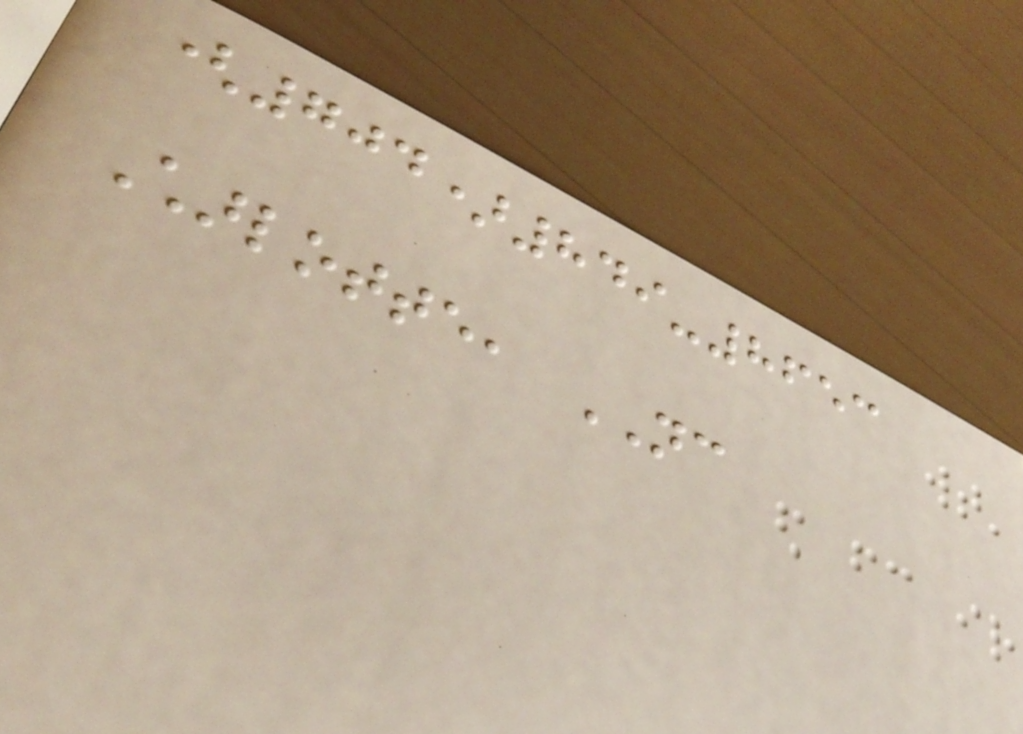(704)849-8653
Charlotte, NC
